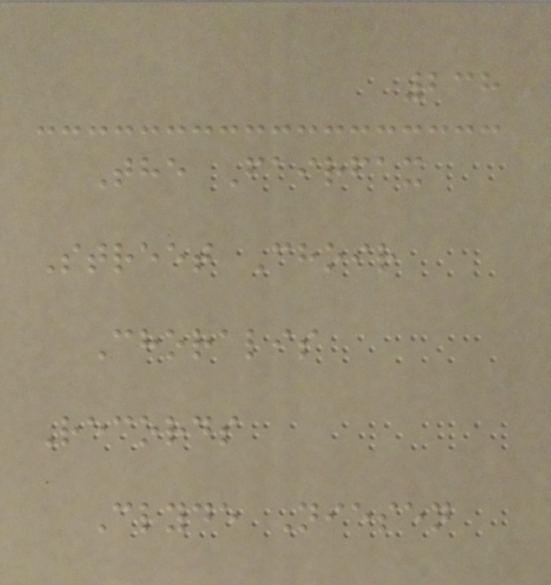238
The Fairfax
Street Choir
Choralis
Records
Clyde Niesen
